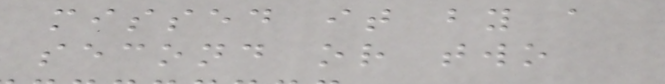missed it by a
second or two
